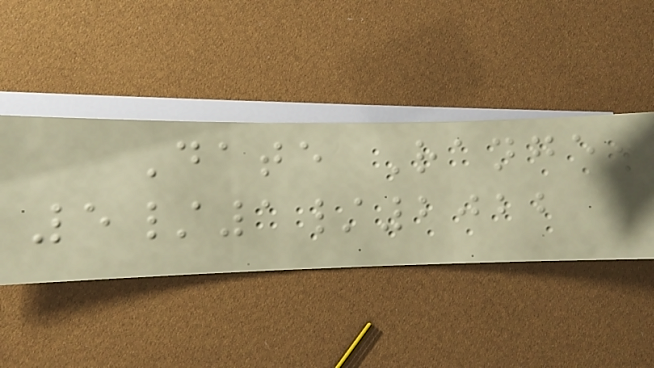Date Range:
5/1/2022
